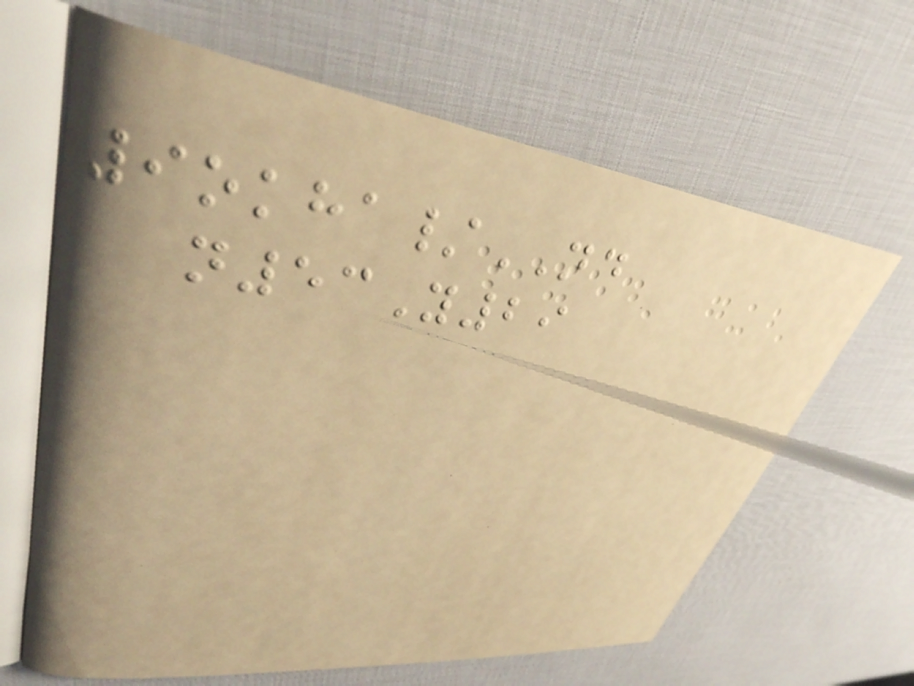9okha/ND
n53Y29
